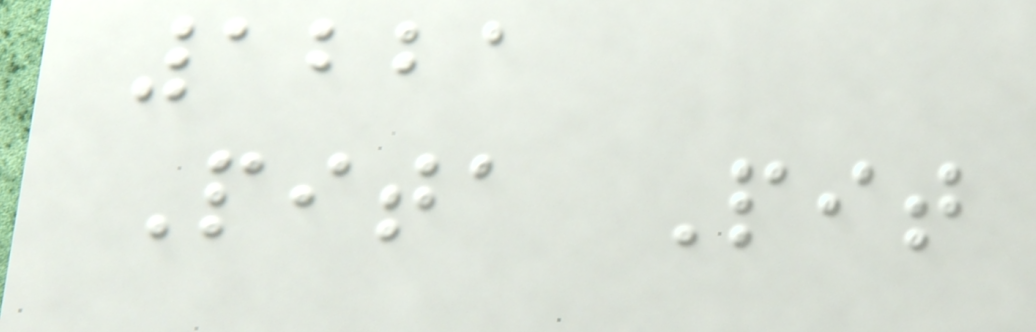1221
Pita Pit
